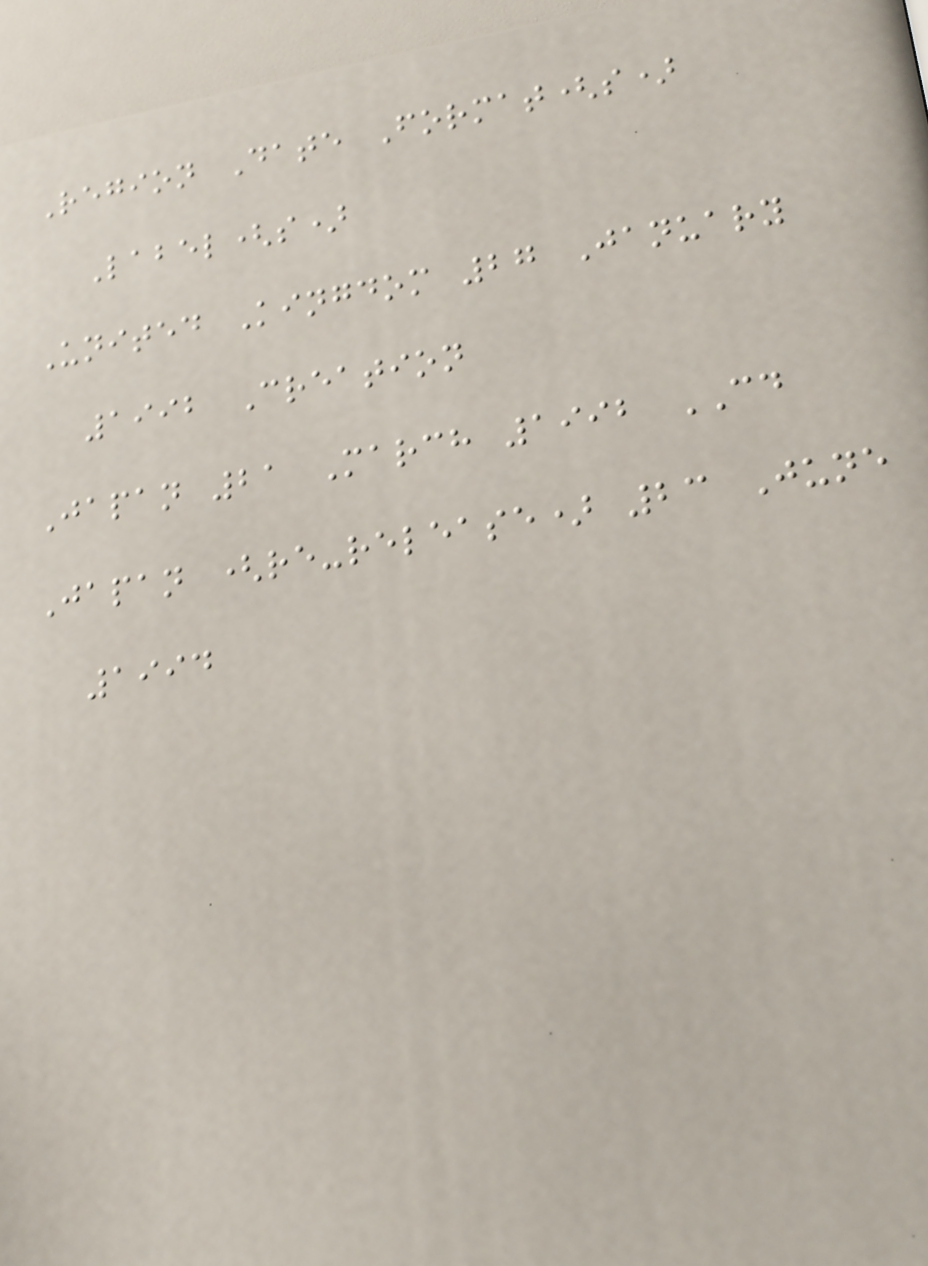Region Date Format(s)
Label(s)
United Kingdom 27 January
1992 Creation
Japan 21 March 1992 CD
Japan (re-release) 23 June
1994
